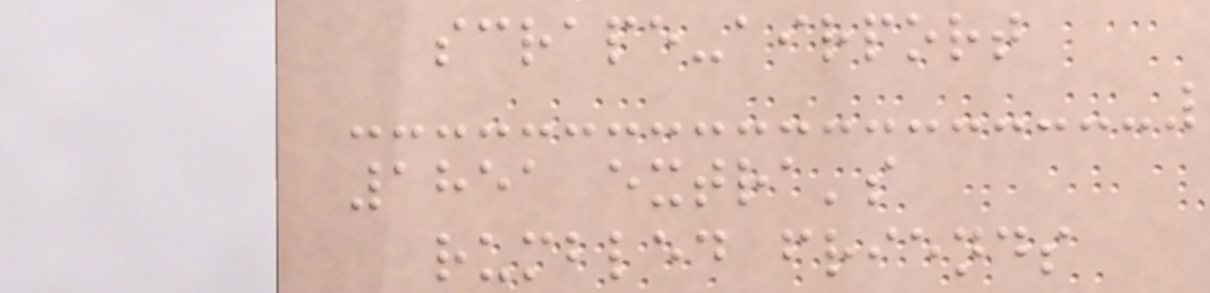scrape-airport
1851 extra's
rumbled friends
